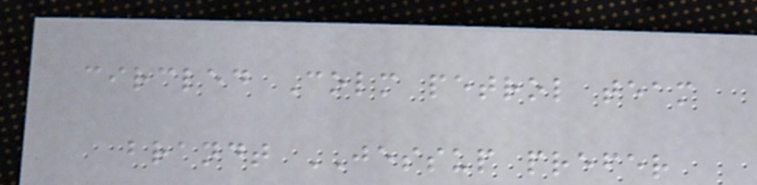circled Colm petrol team
brandt JESSUP prefer
